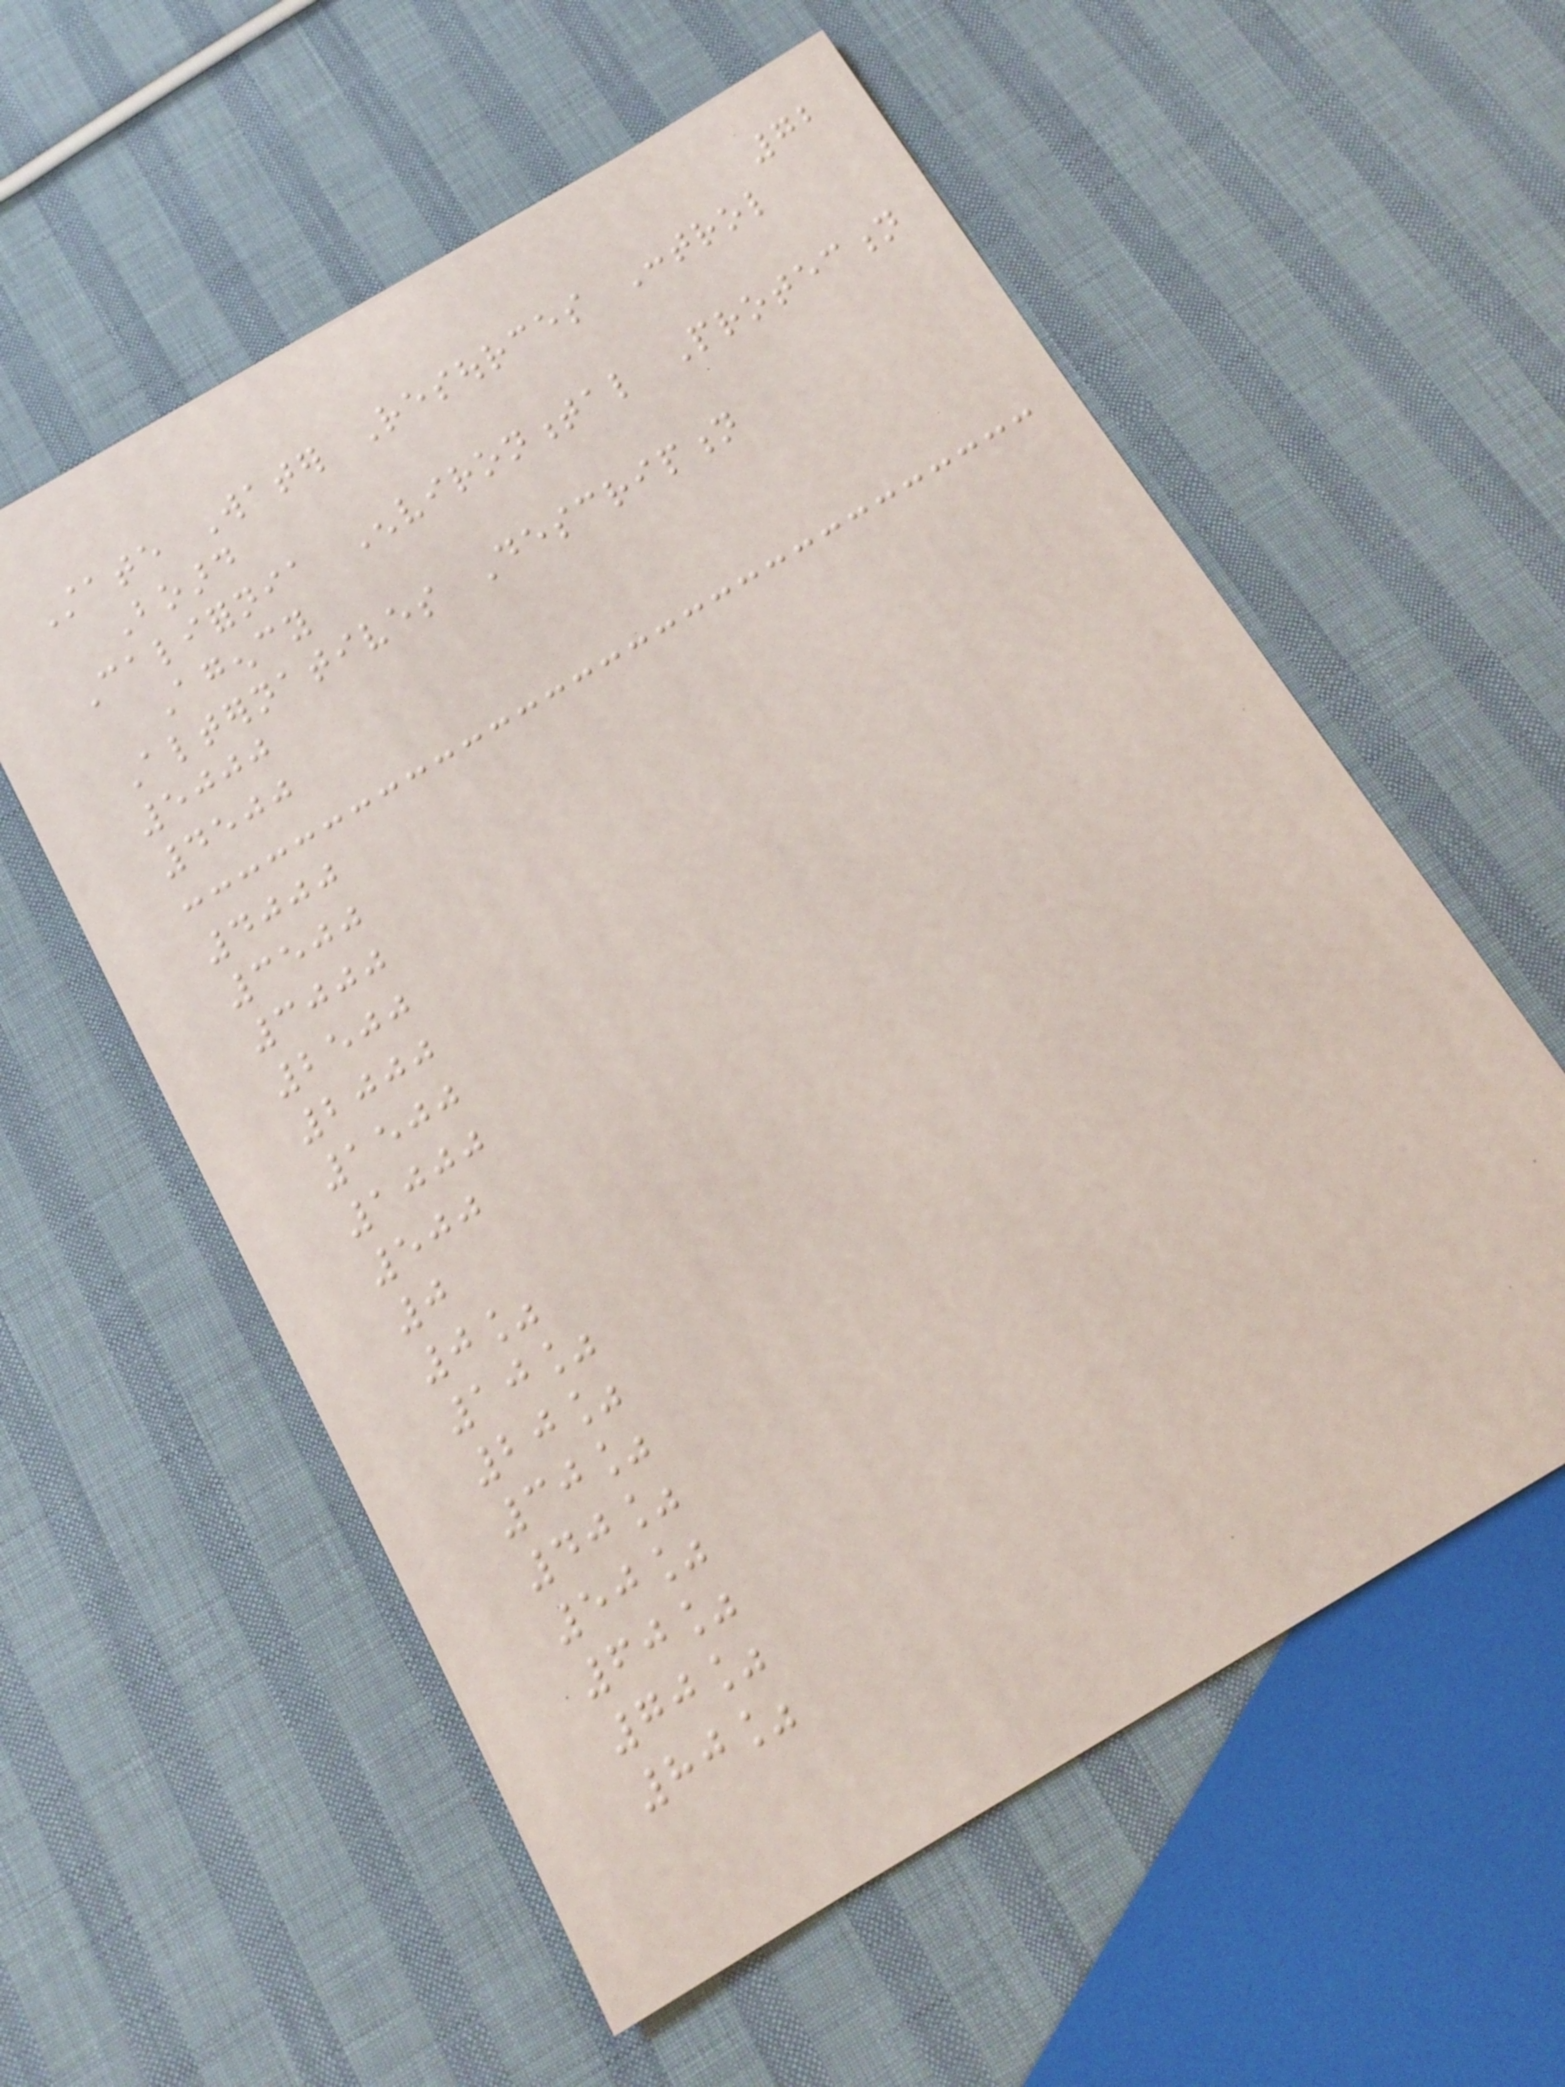72
State Water Resources Control
Board
California Environmental Protection
Agency
Alternatives Description
5000
4500
4000
3500
3000
2500
2000
1500
1000
500
0
0%
10%
20%
30%
40%
50%
60%
70%
80%
